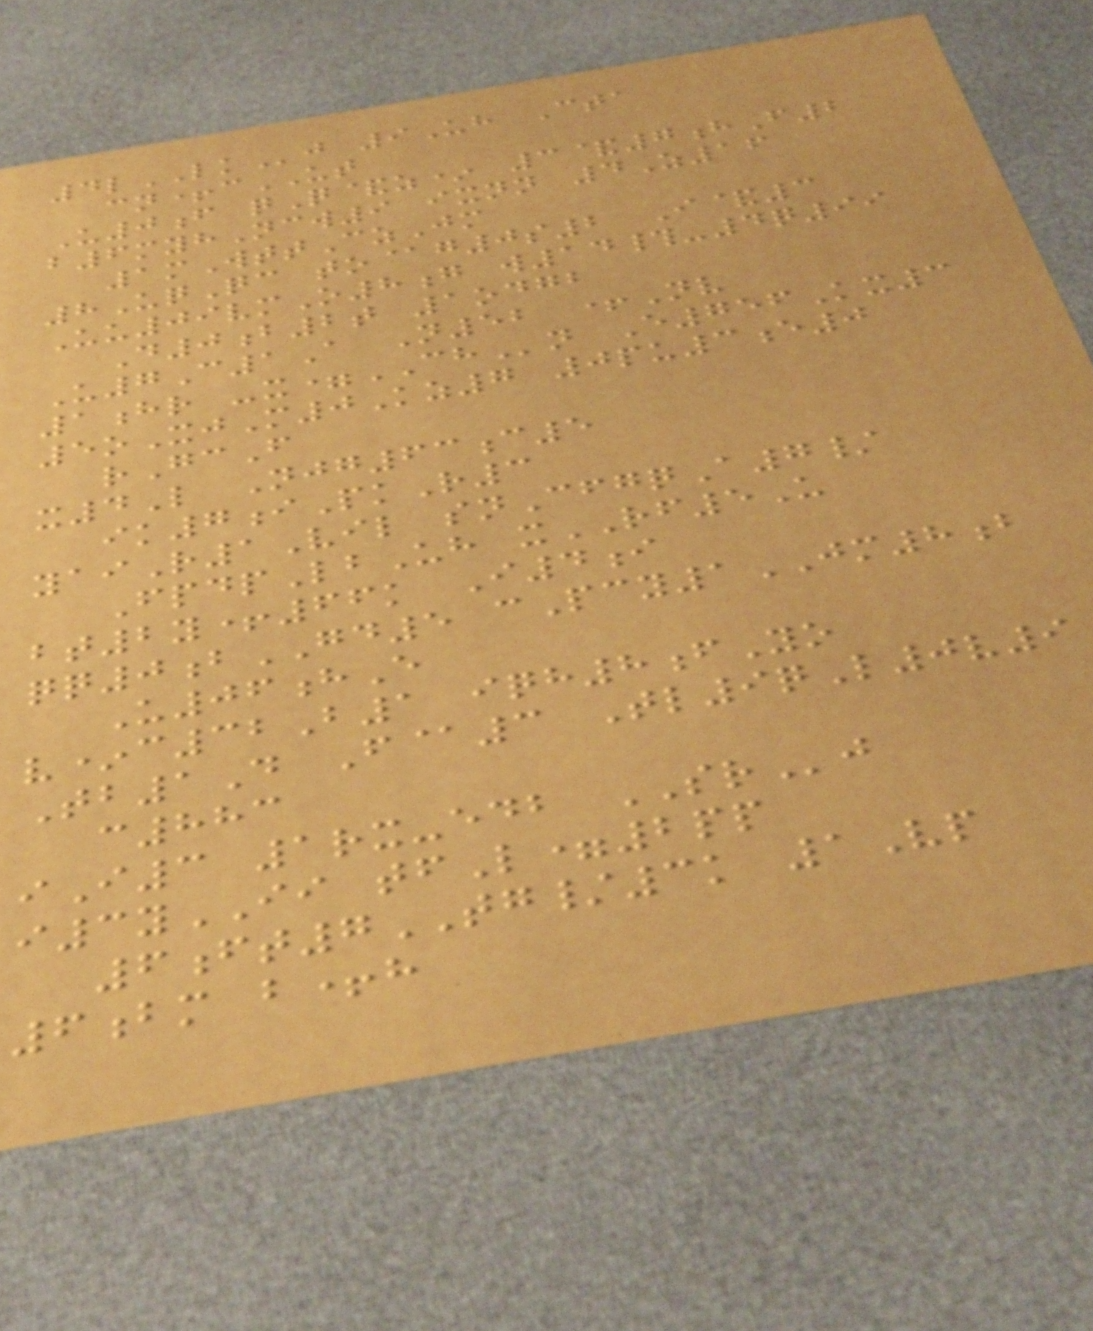4lLKj 9Uh Cta
cn+cUT
U0f qQ&z* 3&7hF2
b6myhNcw9 ixnn 4Z16
1mWttCzJm
8UqQc to@g0s2 I&3
Uu09vmO8g w14#-4q99
D0b2t 1odgb
U7C1A N52 +Nv
1hr -x=CHn E756Kx3
5oXjM0Kz7 0pu3e0
rGcF
x4L Njg63c5
ik7iPkR3
yaiR1Vil snCfgqA7/
FpdpLbUh xRF5U
bt2y+66k I4i
qq0bGD5 cPcy1JM8b
U06hE
v*c32B1 iqh8fYo
Tb1D F@3 Tl9qL0v9
c883
iI3 1rx-edb SRj
i3yII tfL=2pp
6ft7TG/3k 1Vp
6bm b+h
